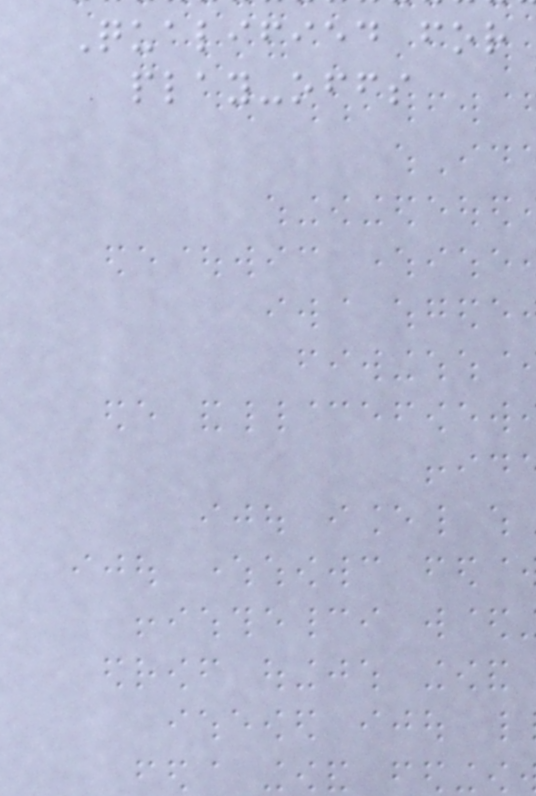Qualified for
play-offs
